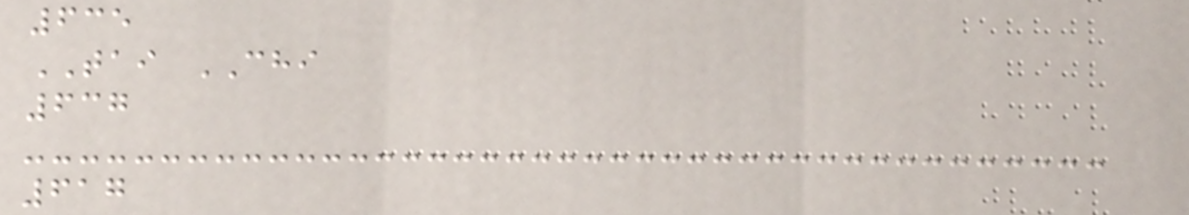635
TAI CHI
637
617
